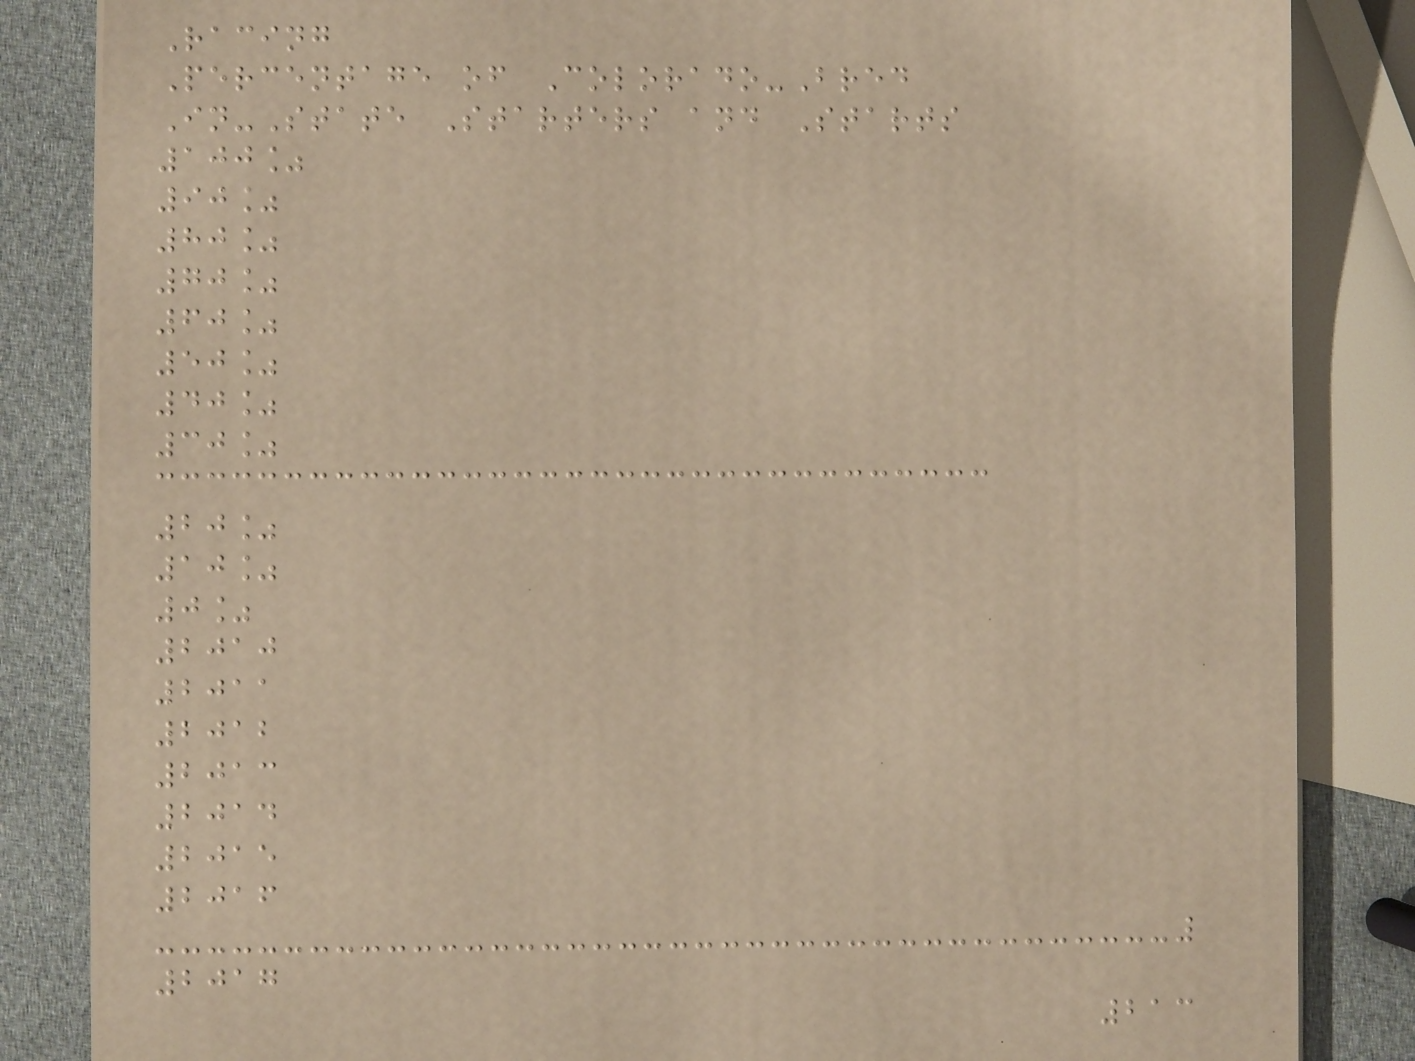Racing
Percentage of Colorado-Bred
In-State Starters and Starts
100%
90%
80%
70%
60%
50%
40%
30%
20%
10%
0%
2010
2011
2012
2013
2014
2015
2016
2017
213
